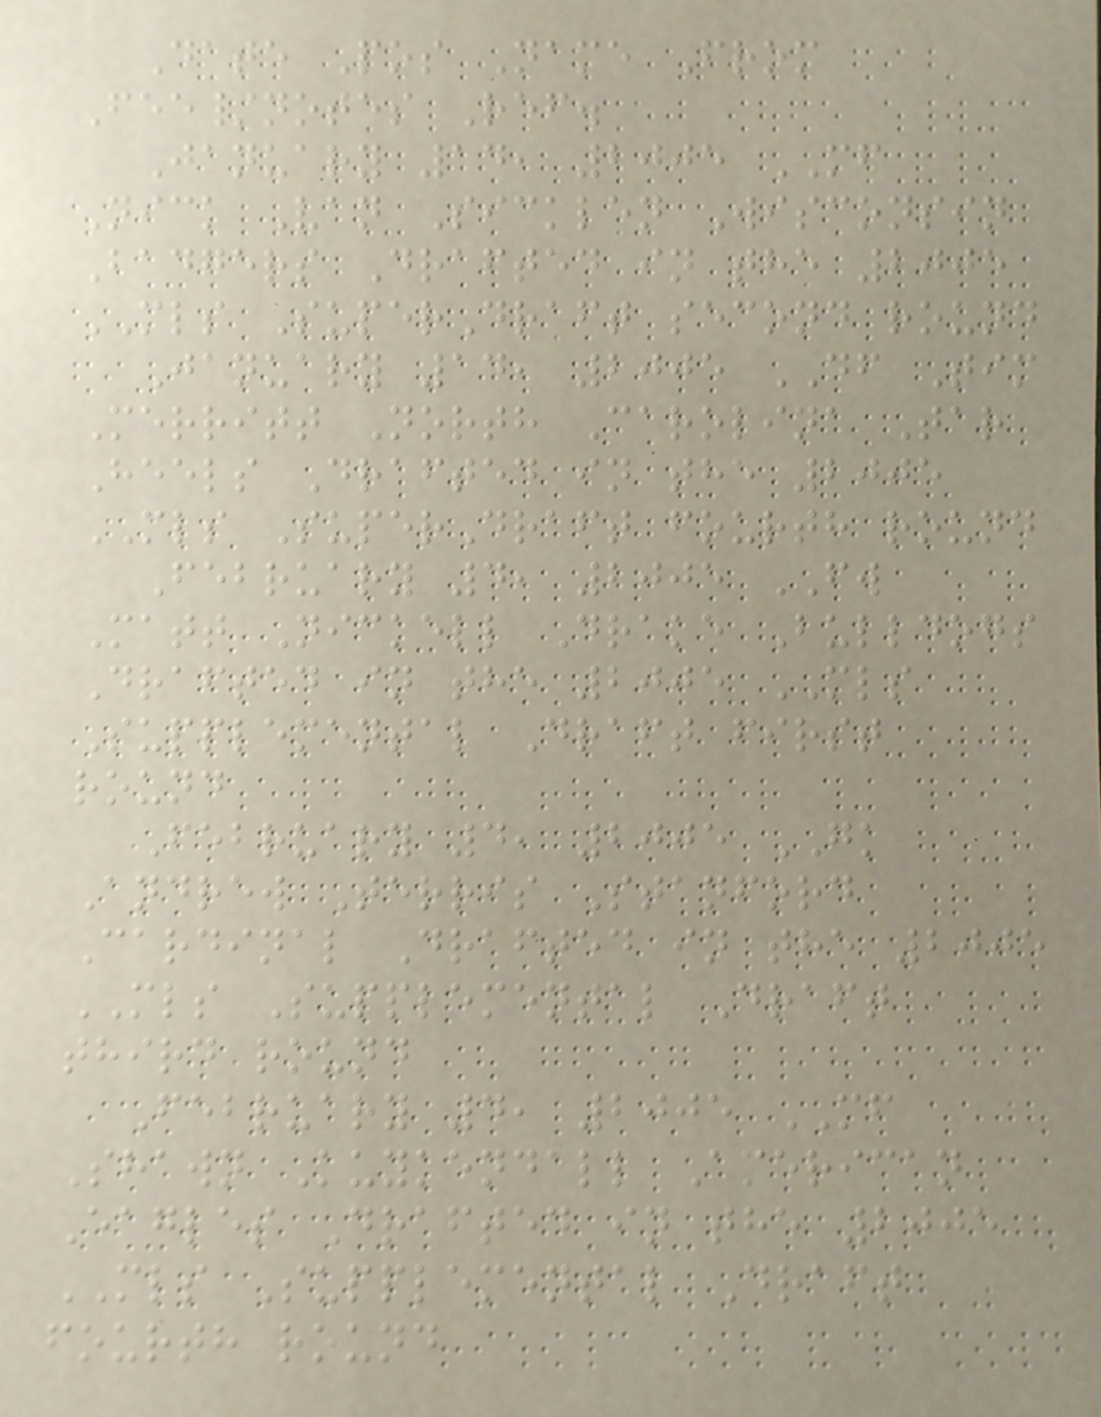Date Pos Name From
Fee/notes Ref.
January 14, 2005 MF
Nick Van Sicklen Wisconsin
Badgers Drafted in the 2005
MLS SuperDraft second round
January 14, 2005 DF Tim
Merritt North Carolina Tar
Heels Drafted in the 2005
MLS SuperDraft fourth round
February 4, 2005 FW
Matt Nickell Drake Bulldogs
Drafted in the 2005 MLS
Supplemental Draft first
round
February 4, 2005 GK
Andrew Terris Stanford
Cardinal Drafted in the 2005
MLS Supplemental Draft
third round
February 4, 2005 MF
Shawn Kuykendall American
Eagles Drafted in the 2005
MLS Supplemental Draft
fourth round
